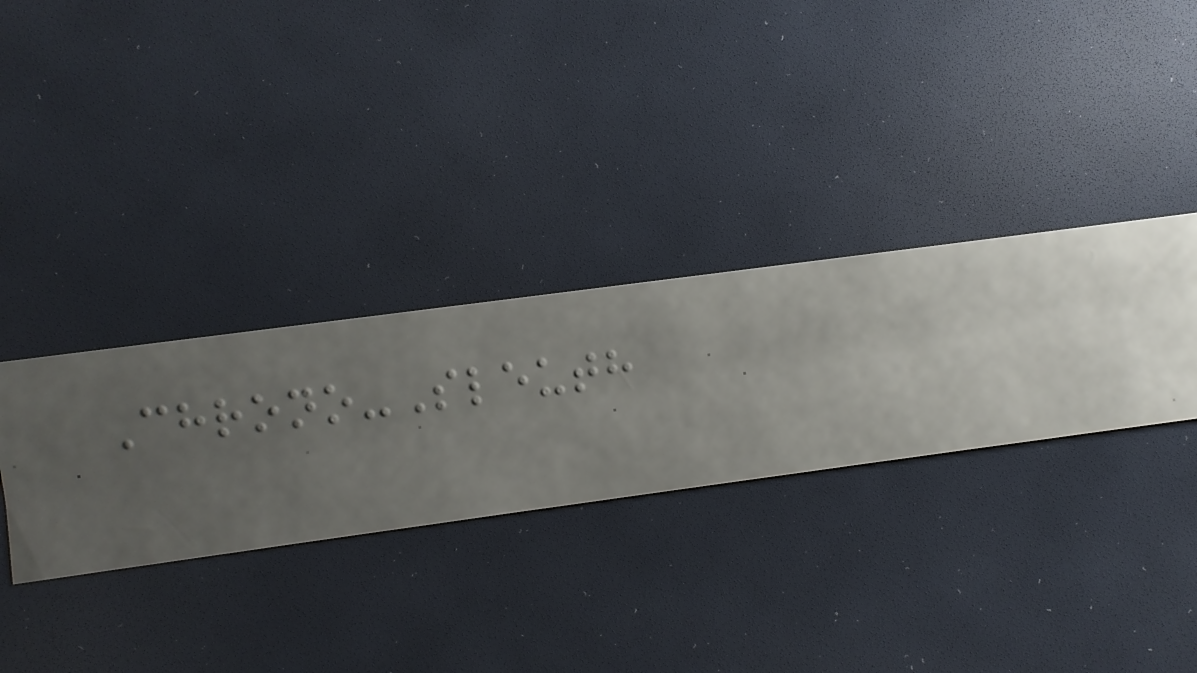Chrono-Sleuth
